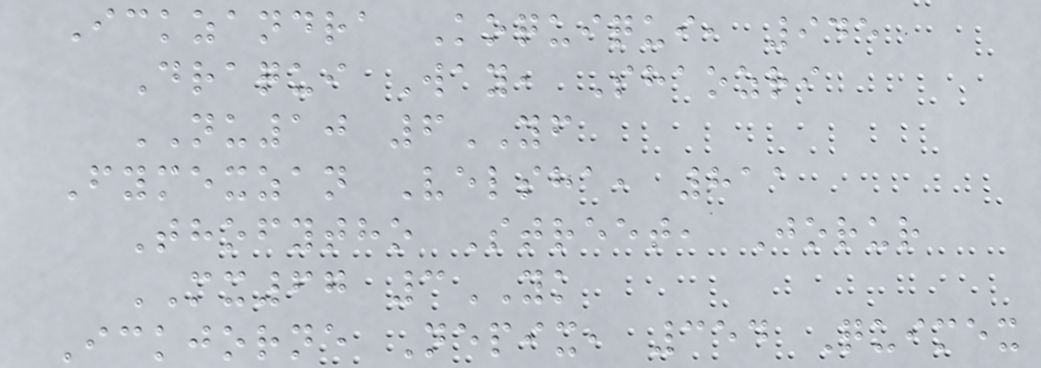Ickzandra Koquiqui, 945
Draqui Way, Shaozri
NU10 6YF
Fymexzan Velsha, 811
Thofytho Street, Jorur
MX67 3YK
Ickjorne Nepix, 354 Quimex
